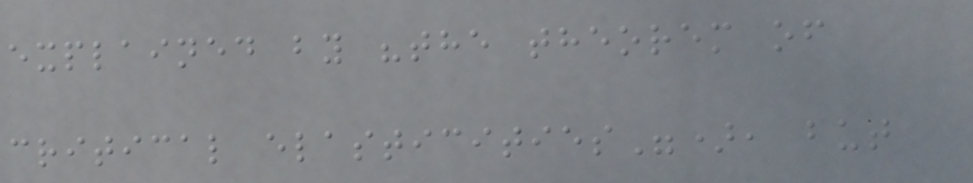explained by "the theorem of
critical elasticities"), but
